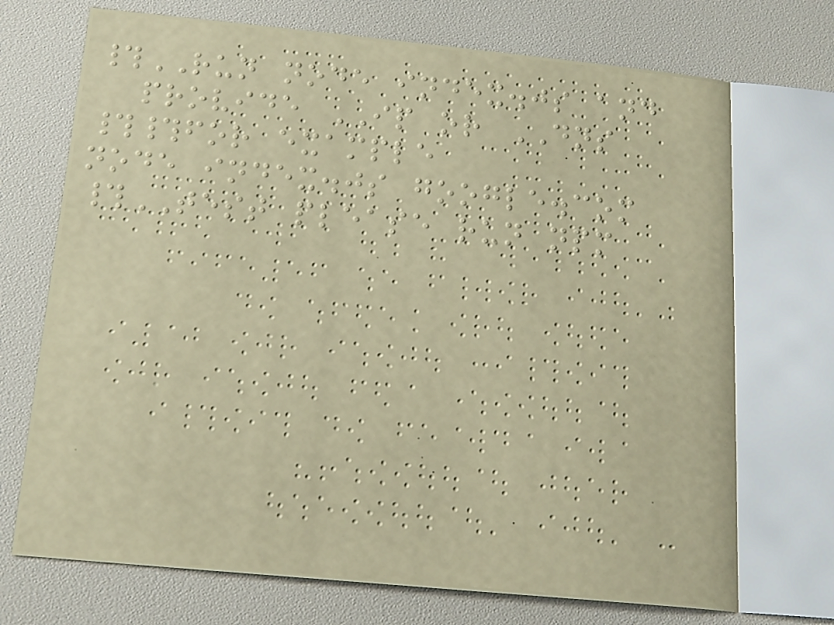#RUN node index.js and
provide IP or DNS
##for example
node index.js google.com
#TEST please run npm
